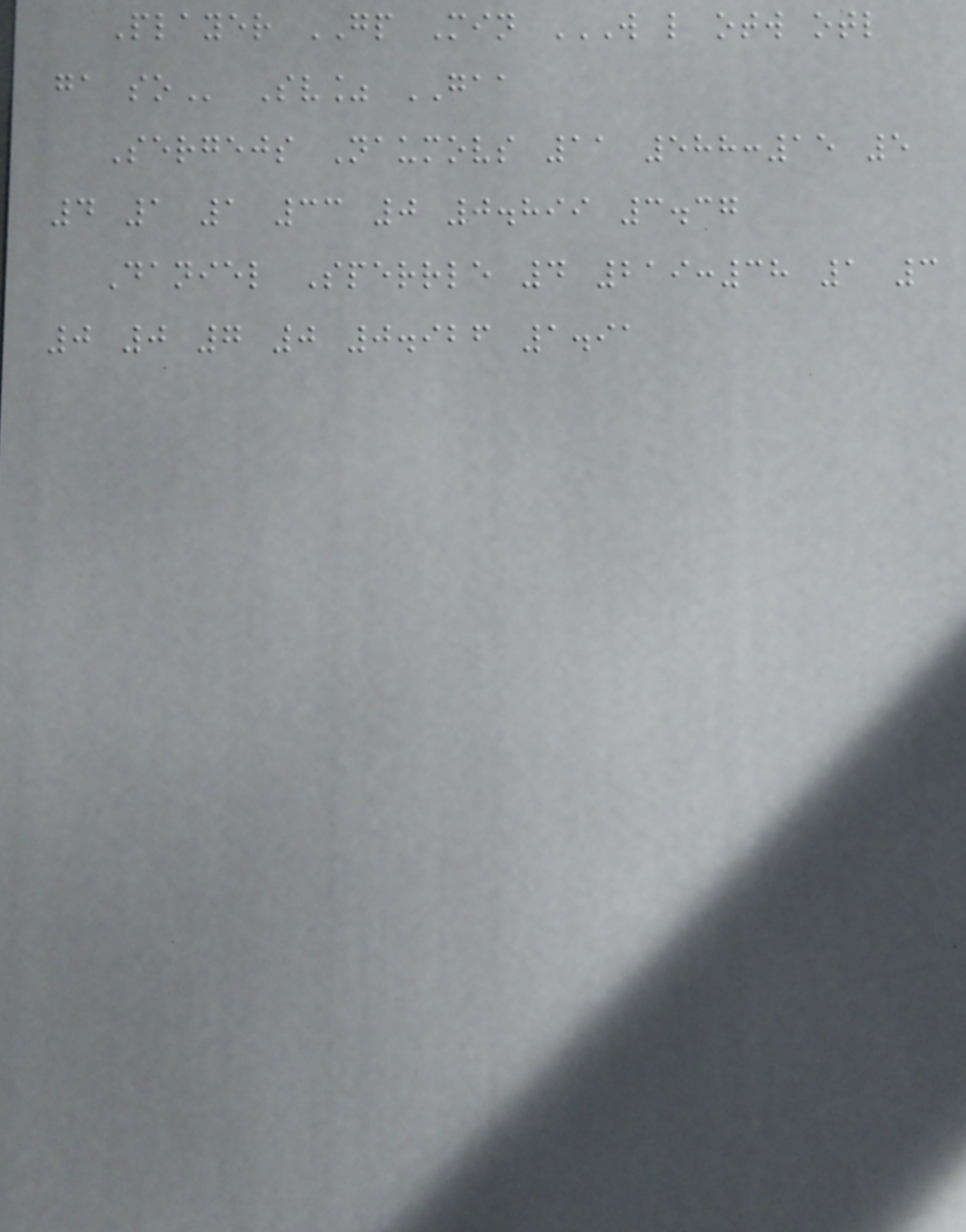Player GP Min W L OTW OTL
GA SO Sv% GAA
Sergejs Naumovs 11 588:15 5
4 1 1 33 0 0.899 3.37
Daniel Sperrle 4 219:38 1 3
0 0 7 0 0.926 1.91
